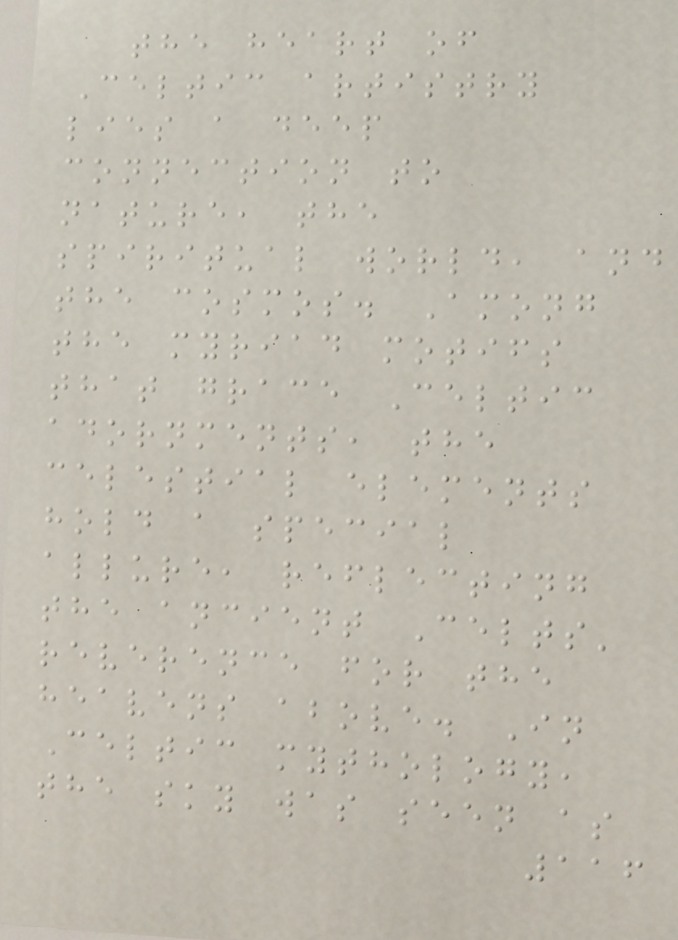the heart of
Celtic artistry
lies a deep
connection to
nature, the
spiritual world, and
the cosmos. Among
the myriad motifs
that grace Celtic
adornments, the
celestial elements
hold a special
allure, reflecting
the ancient Celts'
reverence for the
heavens above. In
Celtic mythology,
the sky was seen as
116
